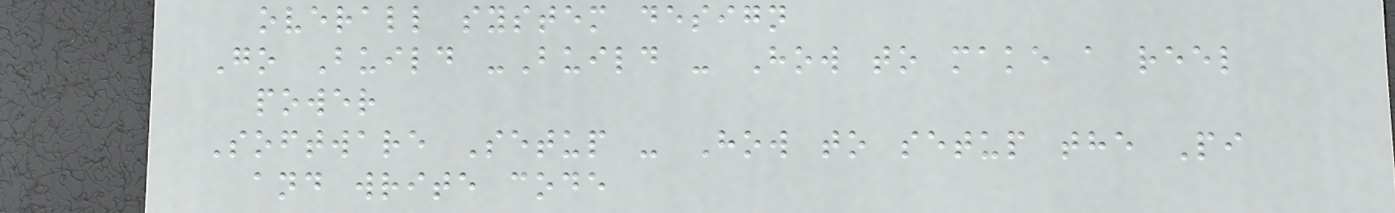overall system design
Go Build -Build - How to make a reel
power
Software Setup - How to setup the Pi
and write code
